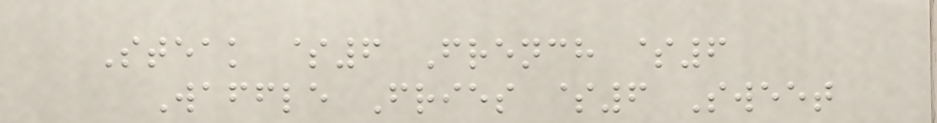Steak $6 French $6
Waffle Fries $6 Sweet
